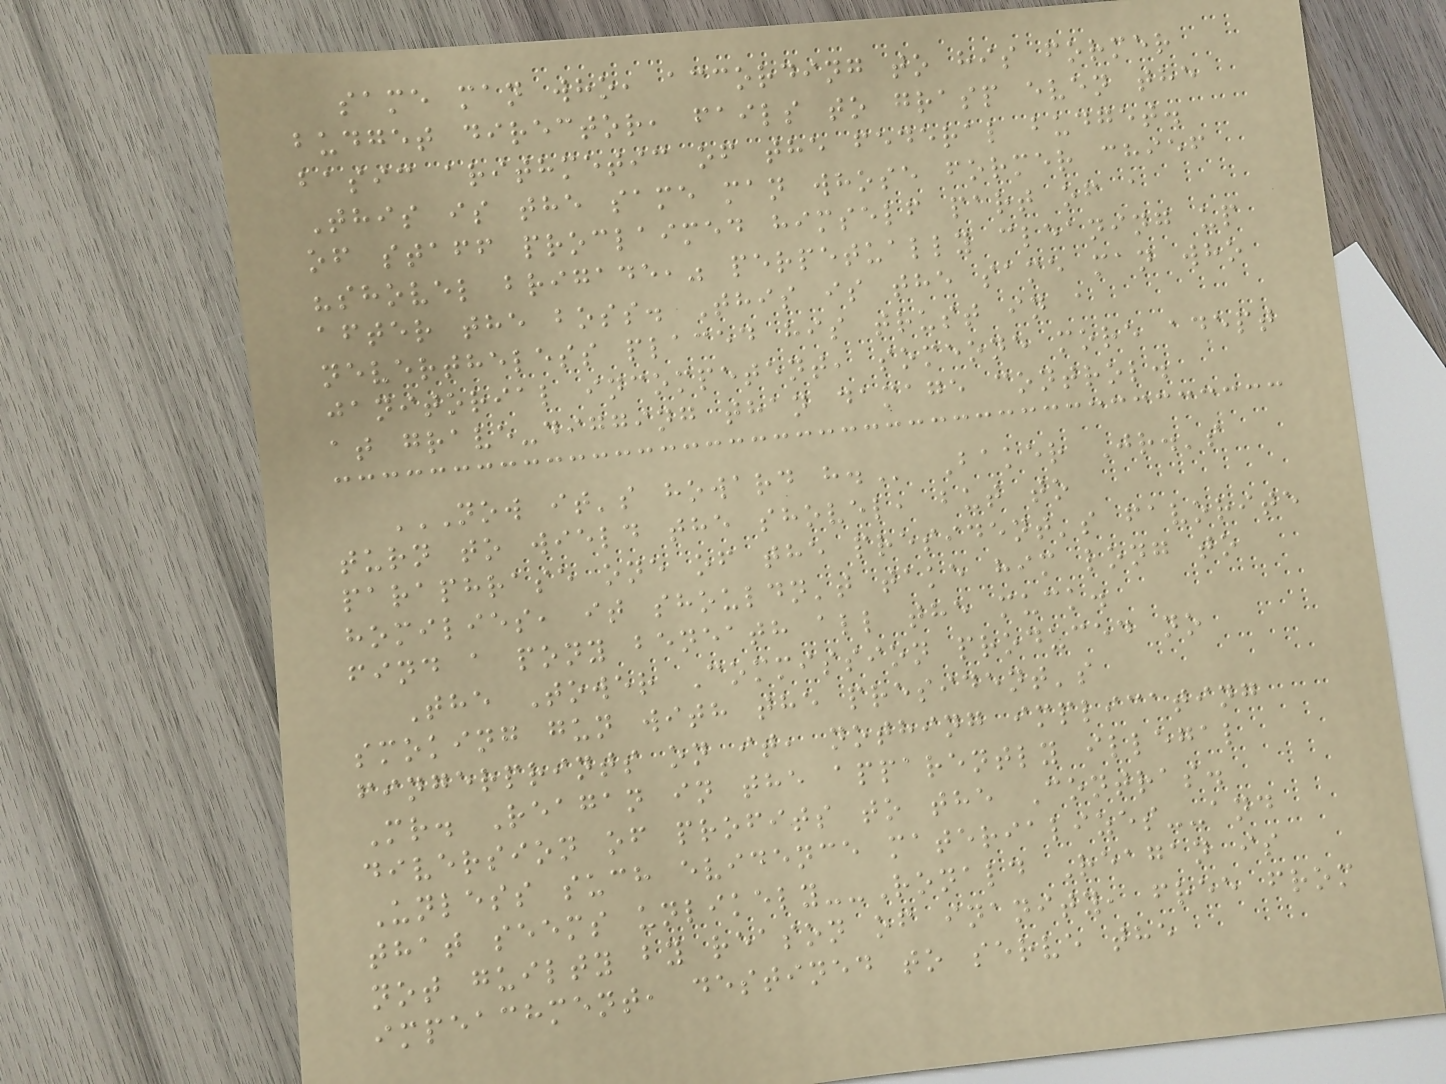same man who, according to his former
budget director, fails to grasp even the
basic arithmetic of the federal budget.
This is the same man whose former chief
of staff proclaimed himself part of a
"shovel brigade," perpetually cleaning up
after the boss. This is the same man who
nevertheless placed his trust in a
janitorial incompetent, someone more adept
at grave-digging than damage control.
NOW IT'S HOWARD H. Baker Jr.'s
turn to wield the shovel, but to
paraphrase one of the president's favorite
homilies, it shouldn't take him long to
find a pony beneath all the muck.
The Tower Commission produced no
smoking gun with the president's
fingerprints on it, nothing implicating
Mr. Reagan in the apparently illegal
diversion of profits to the Contras.
Unless such evidence materializes--and
that seems unlikely--Ronald Reagan is
not guilty by reason of inanity, free from
impeachment, destined to serve the
